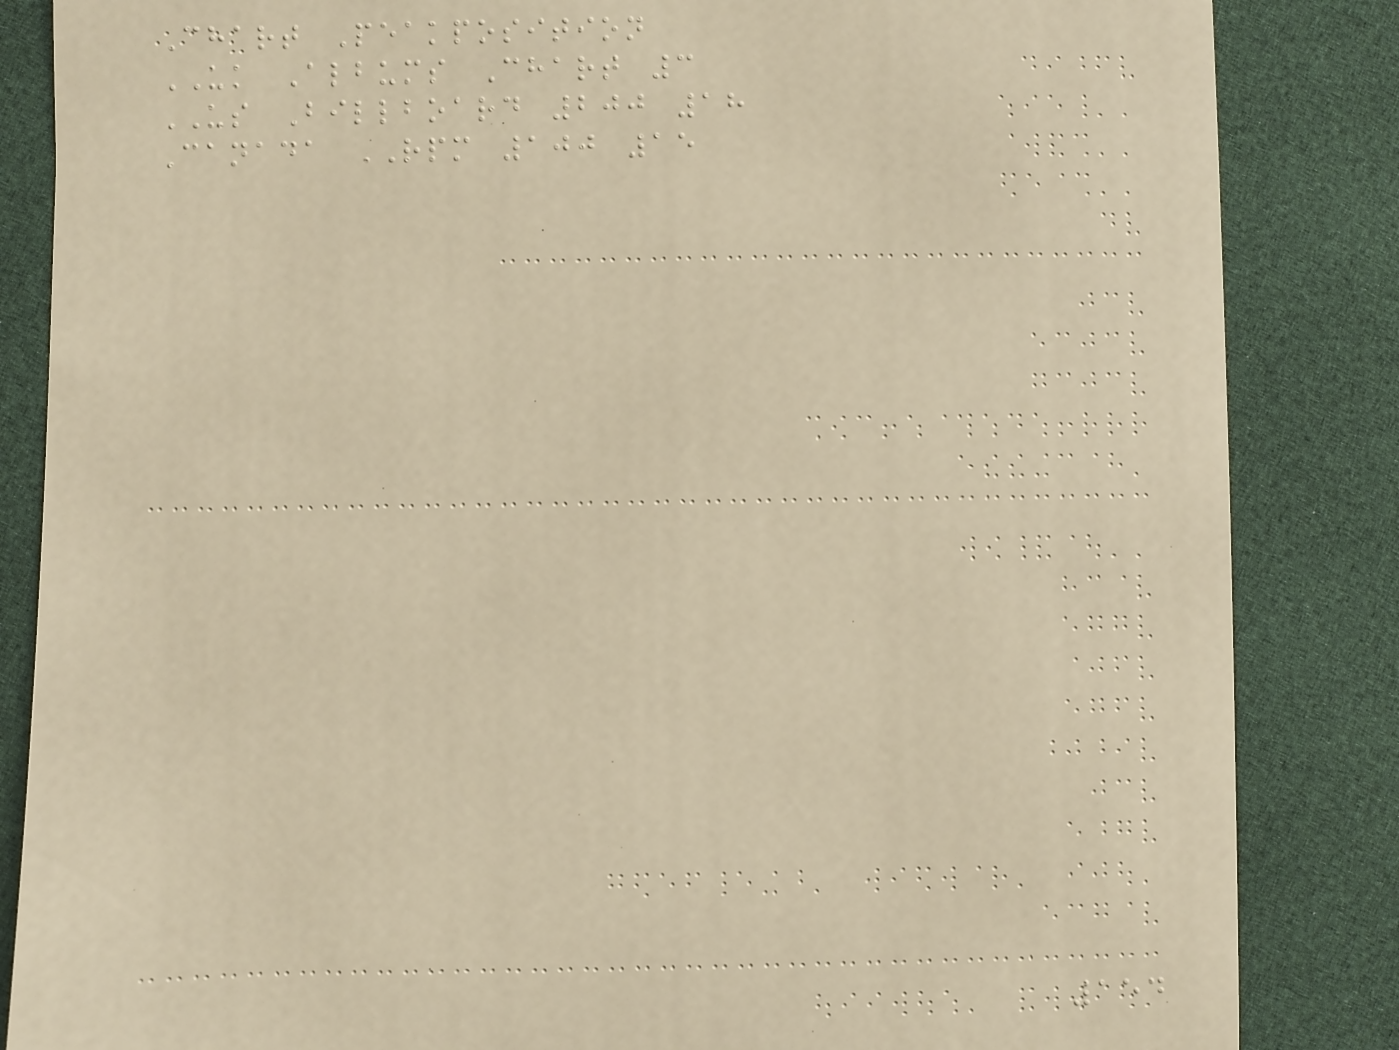Chart Peakposition
UK Albums Chart 3
US Billboard 200 18
Canada RPM 100 15
154
